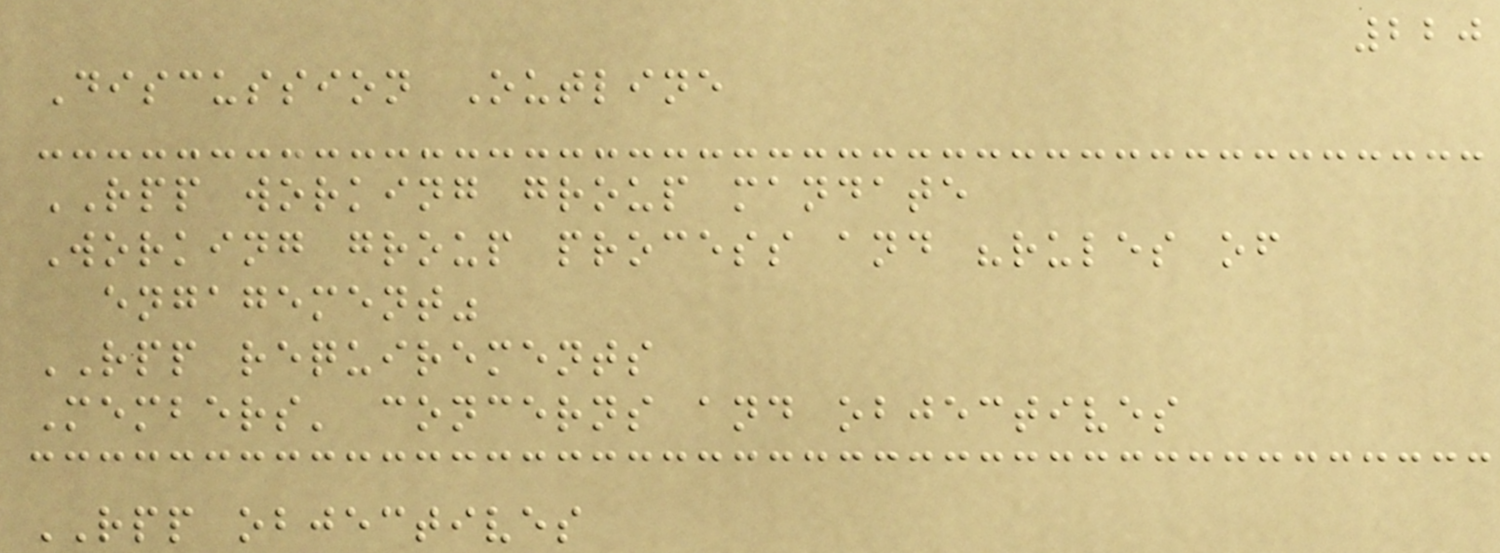220
Discussion Outline
RPP working group mandate
Working group process and "rules of
engagement"
RPP requirements
Members' concerns and objectives
RPP objectives
